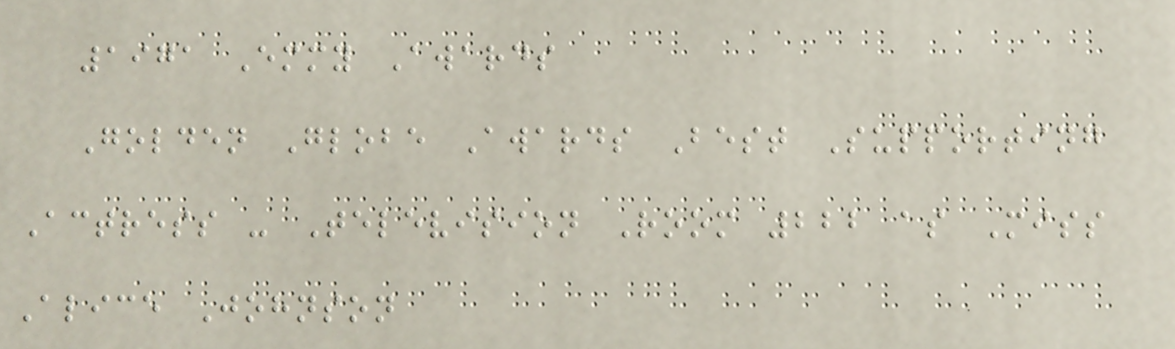1971 Emmy Awards
Golden Globe Awards Best Supporting
Actress - Television Room 222 as Miss
Alice Johnson
